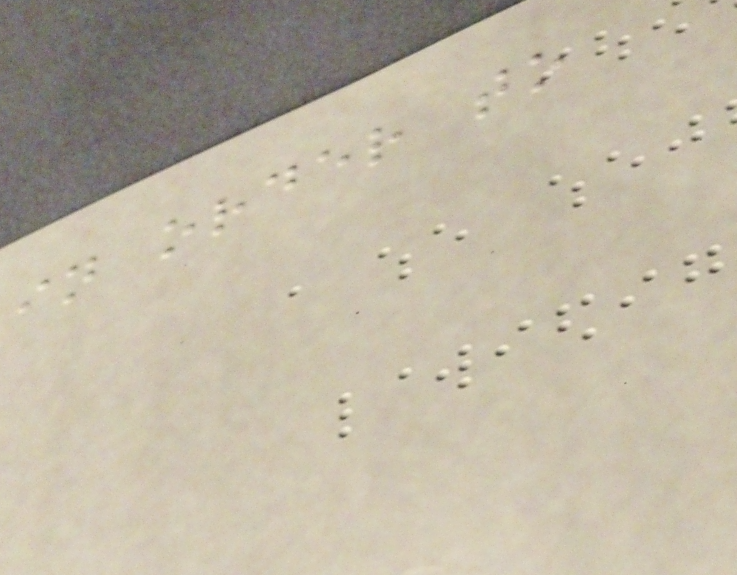in order to
